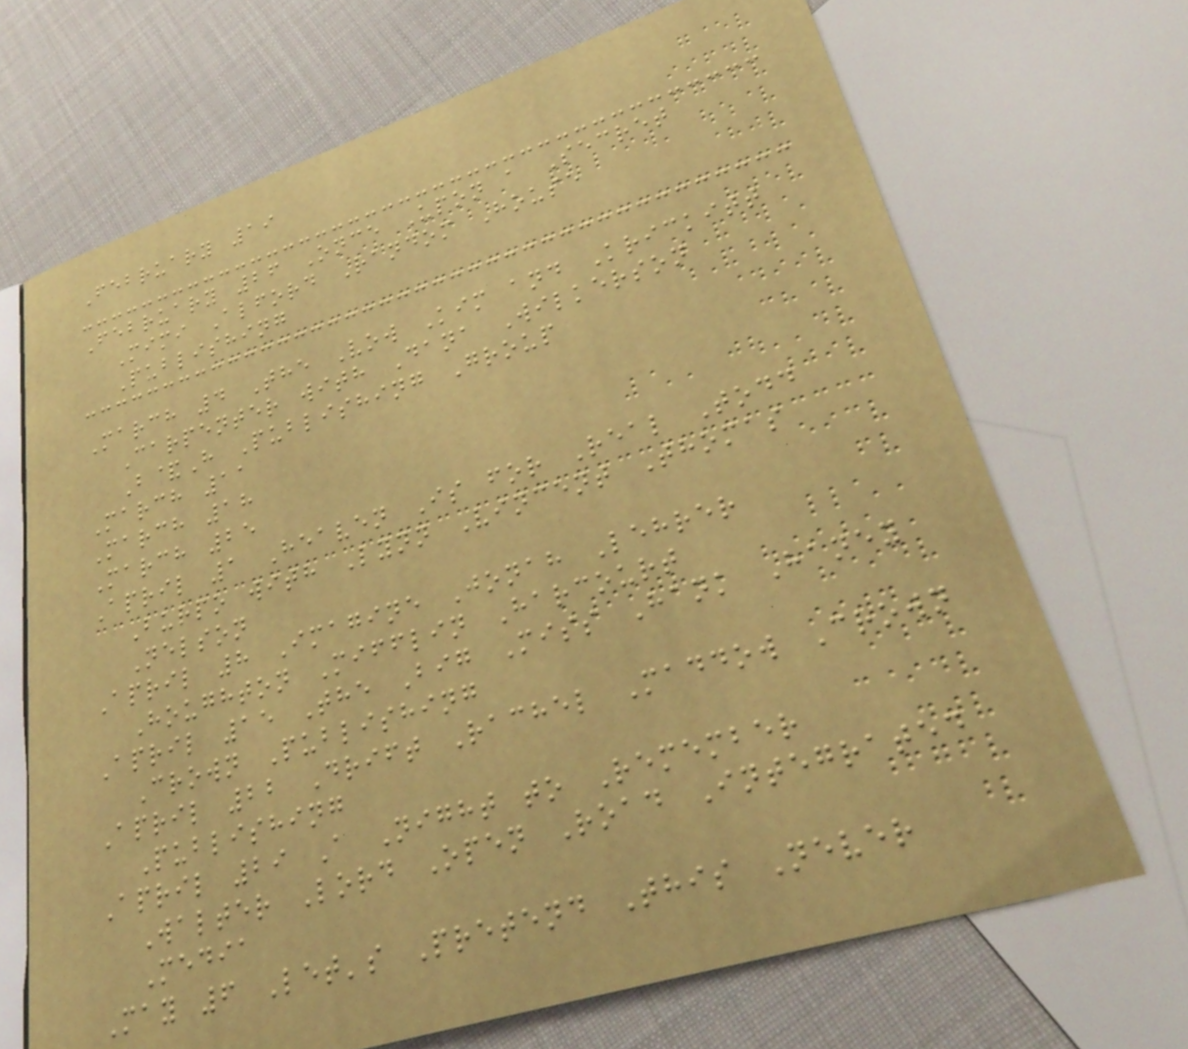February 19
February 26 Once Upon a Secret
Mimi Alford Random House
Publishing
March 4 The Vow Kim and Krickitt
Carpenter with Dana Wilkerson
B&H Publishing Group
March 11
March 18
March 25
April 1 Heaven Is for Real Todd
Burpo with Lynn Vincent Thomas
Nelson
April 8 Imagine Jonah Lehrer
Houghton Mifflin Harcourt
April 15 The Big Miss Hank Haney
Crown Publishing
April 22 Drift Rachel Maddow Crown
Publishing
April 29 A Night to Remember
Walter Lord Open Road Integrated
Media
May 6 Let's Pretend This Never
